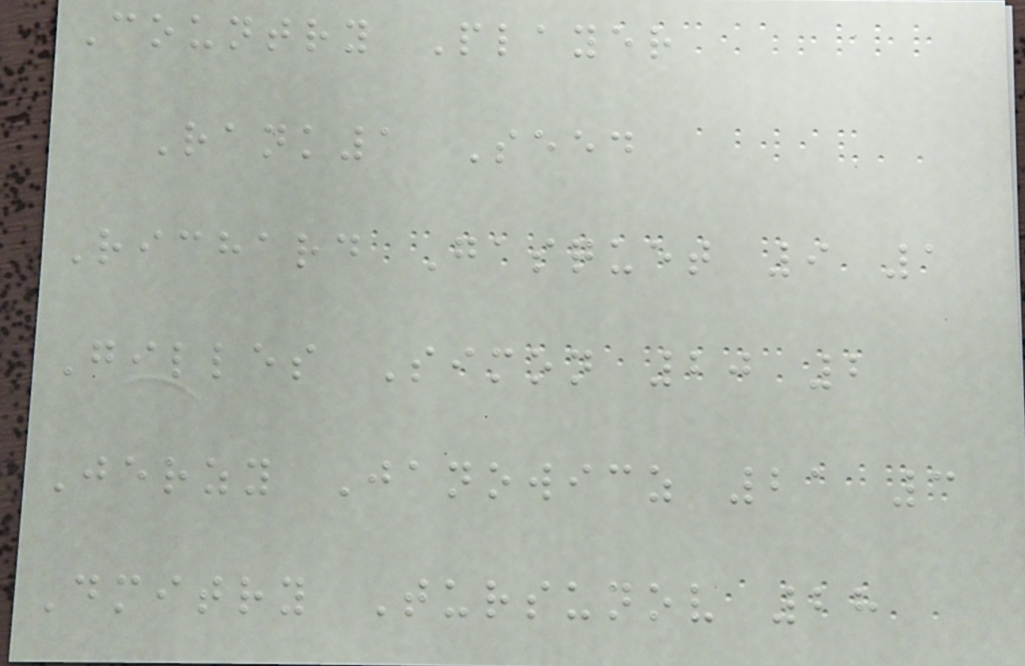Country Player
Rank1 Seed
Richard Gasquet 9 1
Gilles Simon 20 2
Jerzy Janowicz 21 3
Dmitry Tursunov 28
